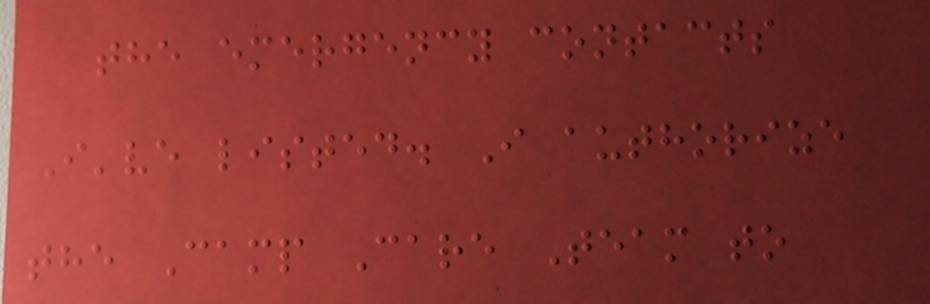the emergency contacts
I've listed. I authorize
the Camp Care Team to
